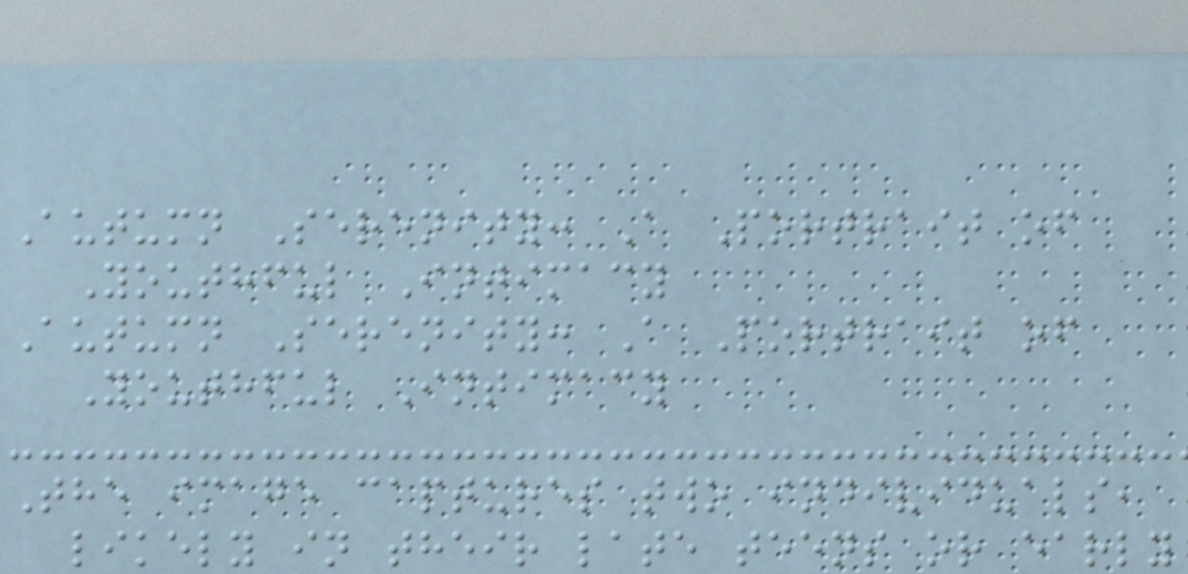Autumn Serenity: A Portrait of
Youthful Intimacy
Autumn Serenity: A Portrait of
Youthful Intimacy
The image captures two individuals,
likely in their late teens or early
